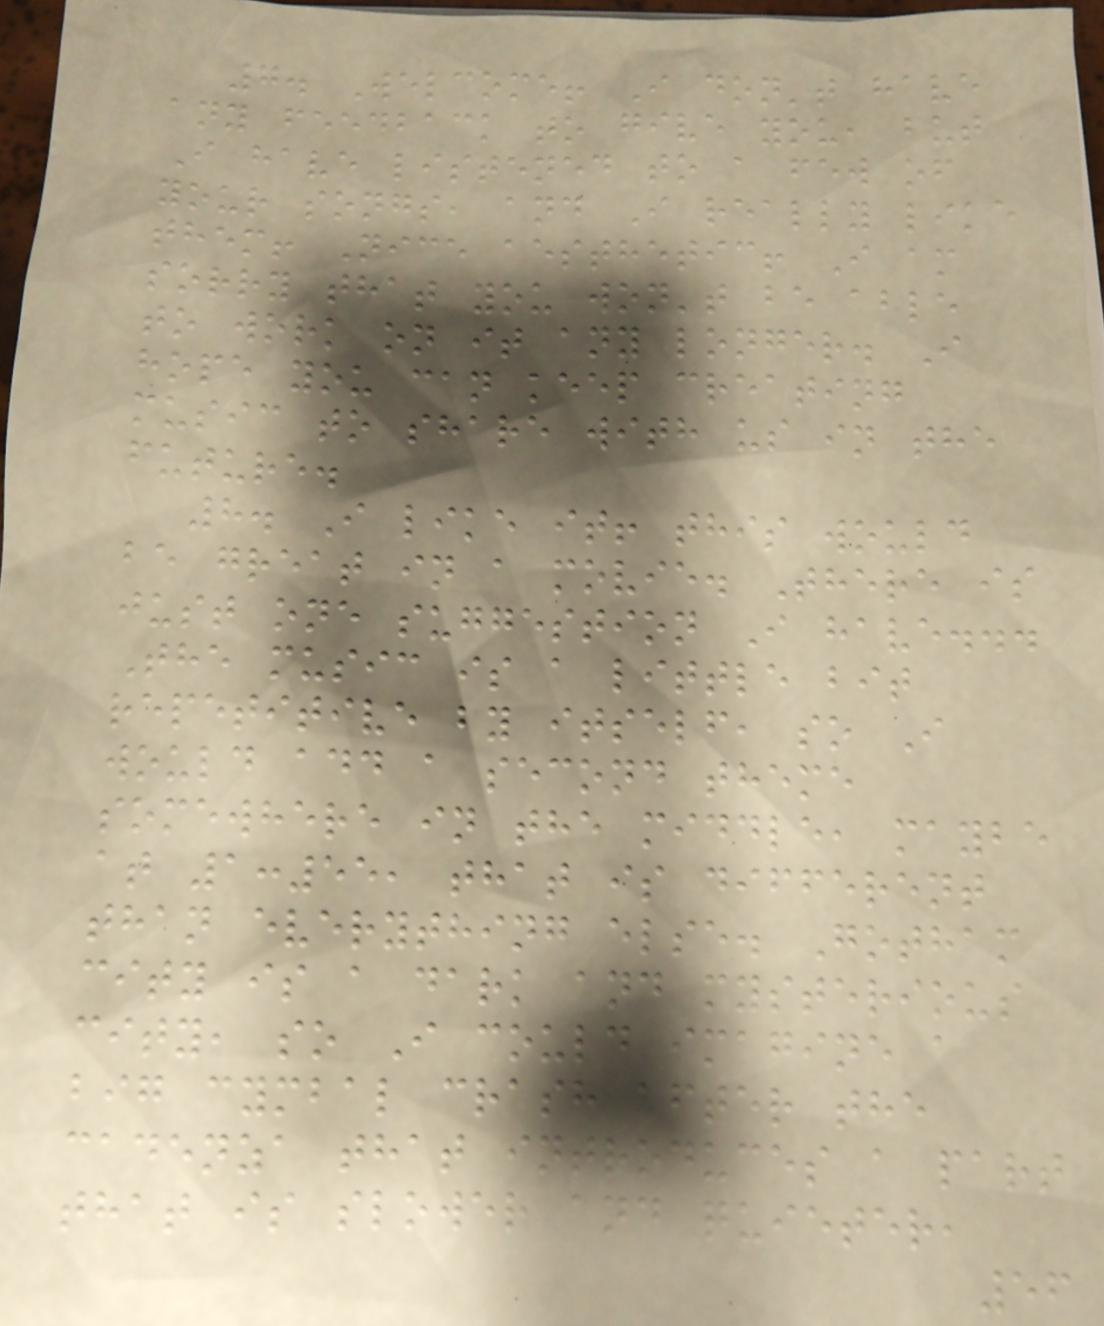7. Welcome! I don't have
any feedback to give you, but
I have listened to a few of
your songs, and I really like
them! Nice aesthetic! I am
sorry that you won't be able
to work on it any longer. I
hope you can keep creating
music to share with us in the
future.
8. I like it! this would
be great in a movie. There is
just one suggestion I have...
The music is a little bit
repetitive by itself, so I
would add a second theme
somewhere in the middle, maybe
at 1:55, that is different
than everything else. Gotham
city is a dark and mysterious
city, so I could imagine a
big cymbal crash after the
cadenza that introduces a part
that is slower and quieter,
56
